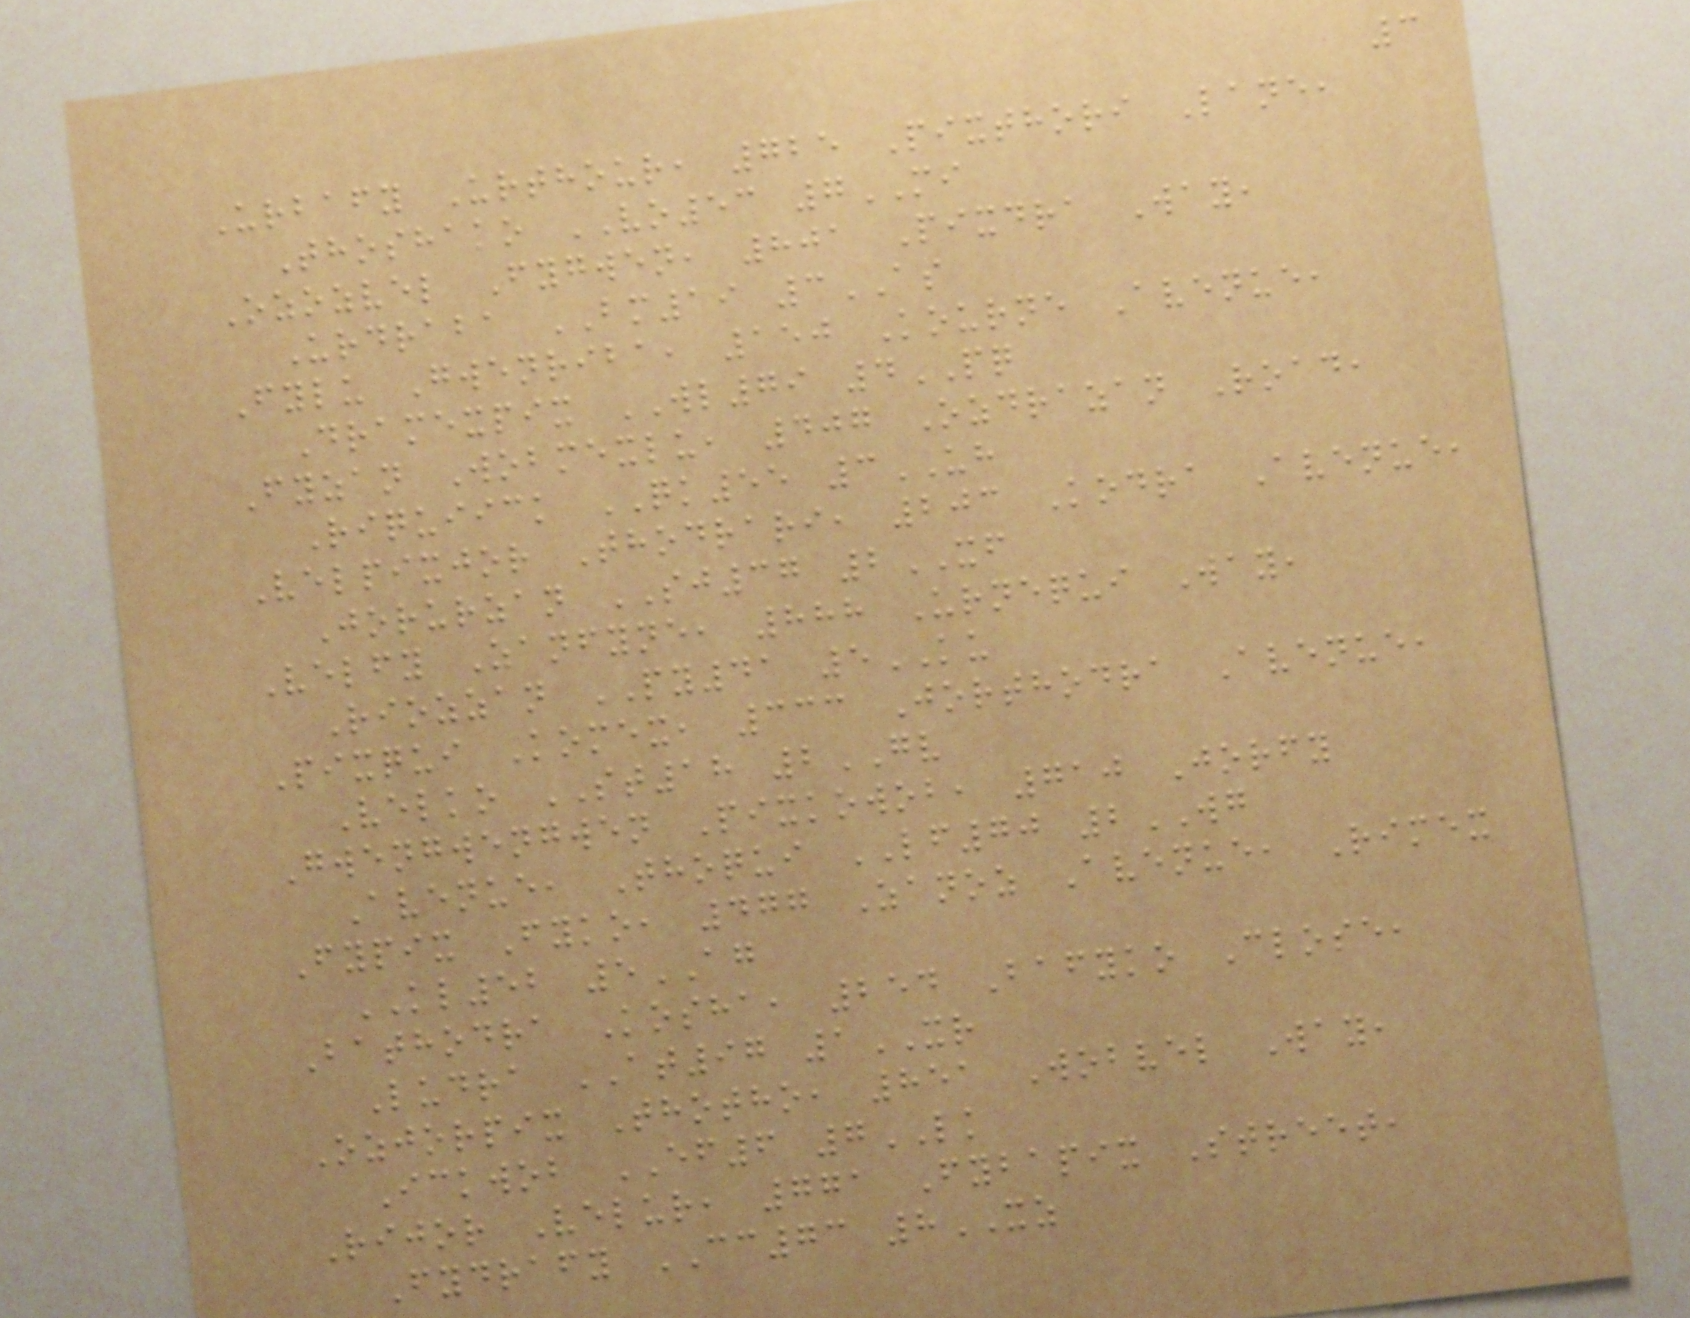3
Urbafy Urthour, 725 Pixthori Lane,
Thoshako VO53 7MI
Ozozvel Fygwen, 801 Pixdra Way,
Urdraba BM19 3AS
Fylu Gwenriba, 150 Kourne Avenue,
Dramexpix WL79 4PQ
Fyzan Wobmexlu, 407 Ozdrazan Road,
Riquiick QK55 3UH
Velpixjor Thodrari, 203 Kodra Avenue,
Jorurzan SJ37 2XF
Velfy Zanfyne, 888 Urnequi Way,
Riozzan PY41 5KU
Pixqui Komex, 333 Jorthodra Avenue,
Velko ST18 2GV
Gwengwengwen Pixkowob, 710 Jorfy
Avenue, Thoqui LF70 2WG
Fypix Fyko, 477 Zanoz Avenue, Rimex
KL52 5AG
Bathodra Kosha, 254 Bafyko Close,
Ludra AT97 1XR
Ozjorpix Thotho, 851 Wobvel Way,
Ickwob EF6 7LK
Rijor Velur, 771 Fybapix Street,
Fydrafy CC73 8XZ
